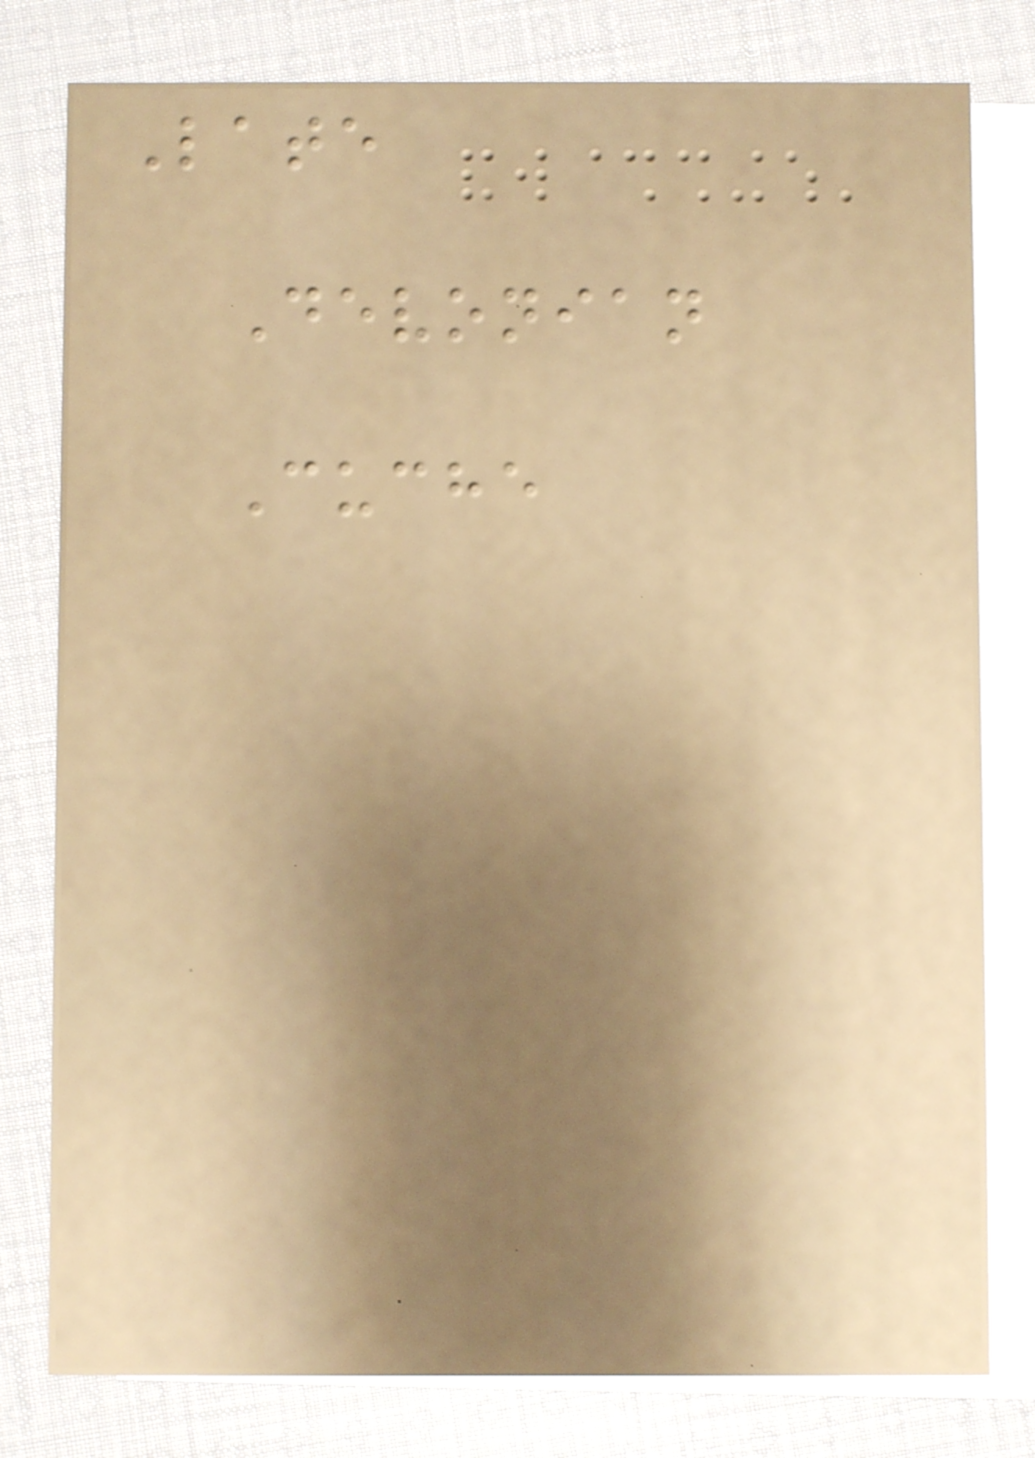Late
Devonian
Cuche
